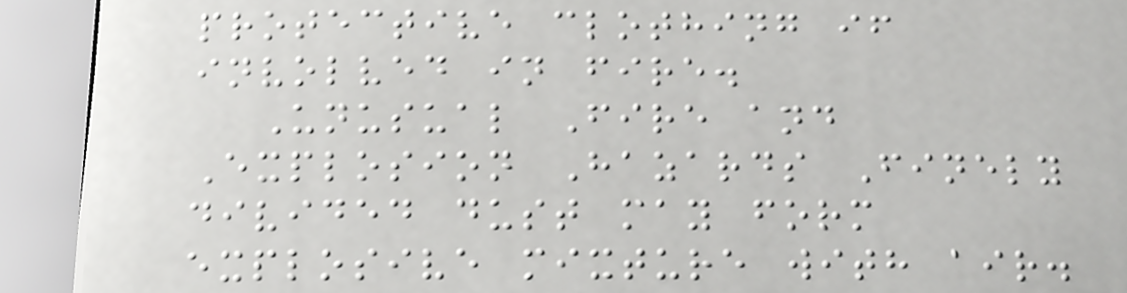protective clothing if
involved in fire.
Unusual Fire and
Explosion Hazards Finely
divided dust may form
explosive mixture with air.
